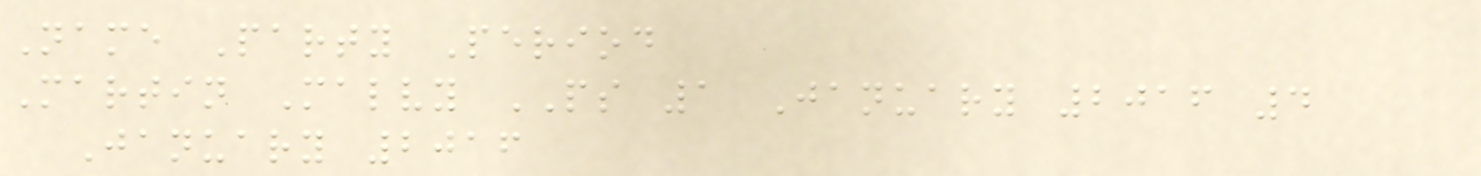Name Party Period
Martin Malvy PS 1 January 2016 4
January 2016
